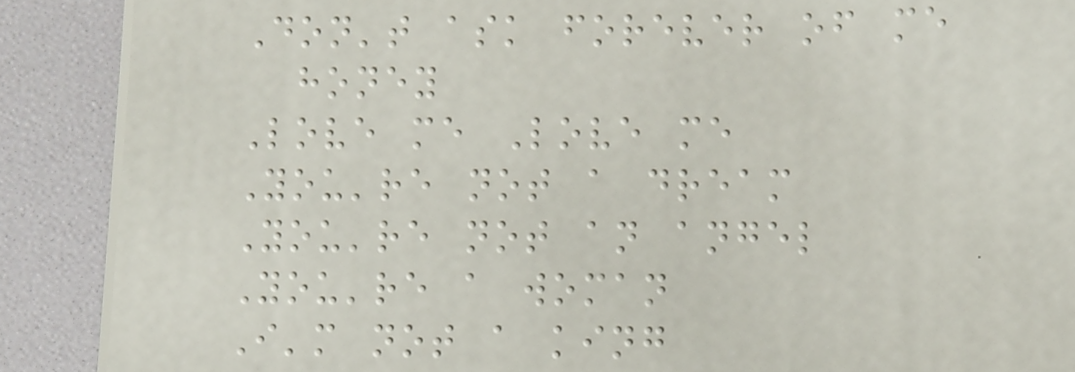Don't ask forever of me
honey
Love me Love me
You're not a dream
You're not an angel
You're a woman
I'm not a king
